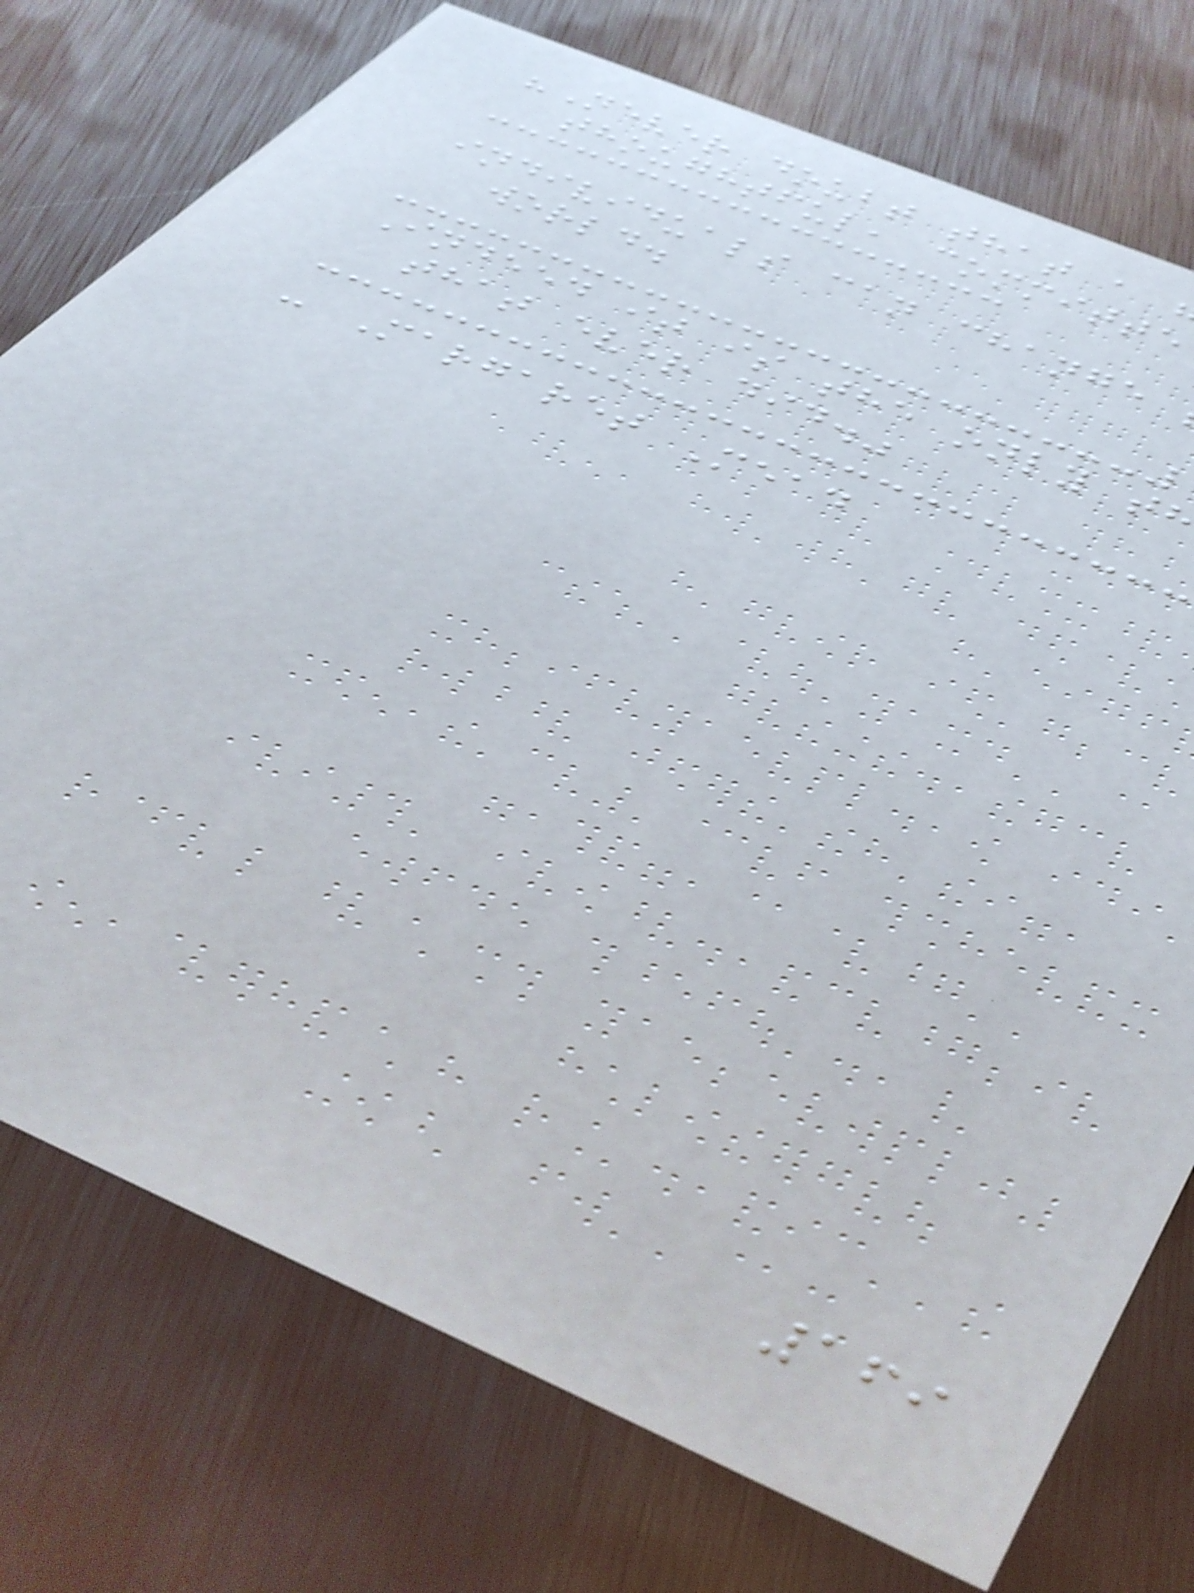"Never doubt that a
thoughtful, committe
individuals can change
world.
Indeed it is the only t
that ever did."
- Margaret Mead
169
